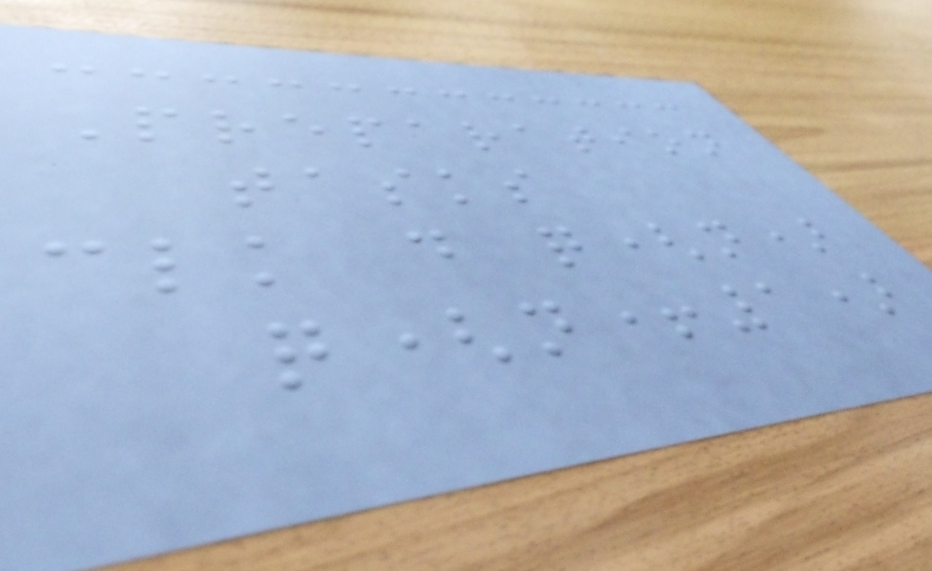Preparation
tasks
clk d q(n)
q(n+1)
